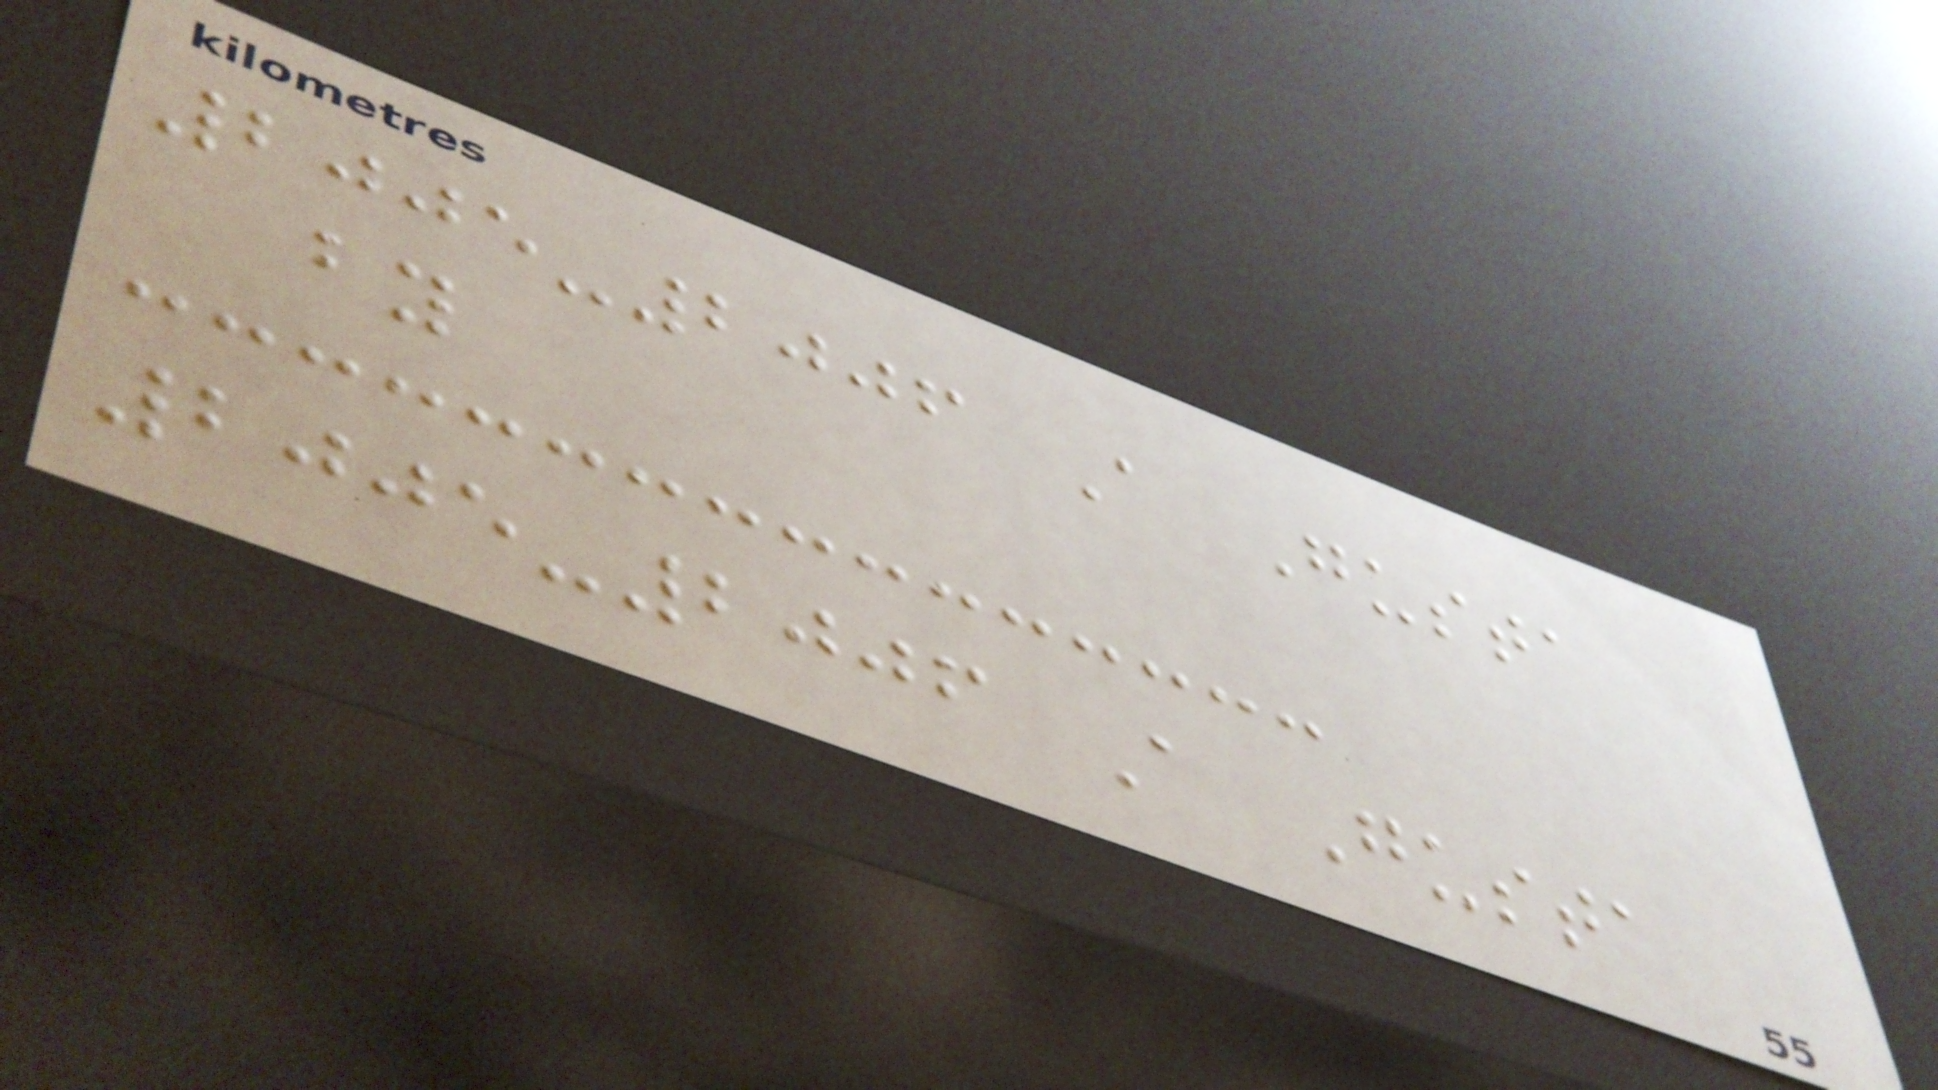2005-2006 A Gusta
by
2005-2006 A Gusta
